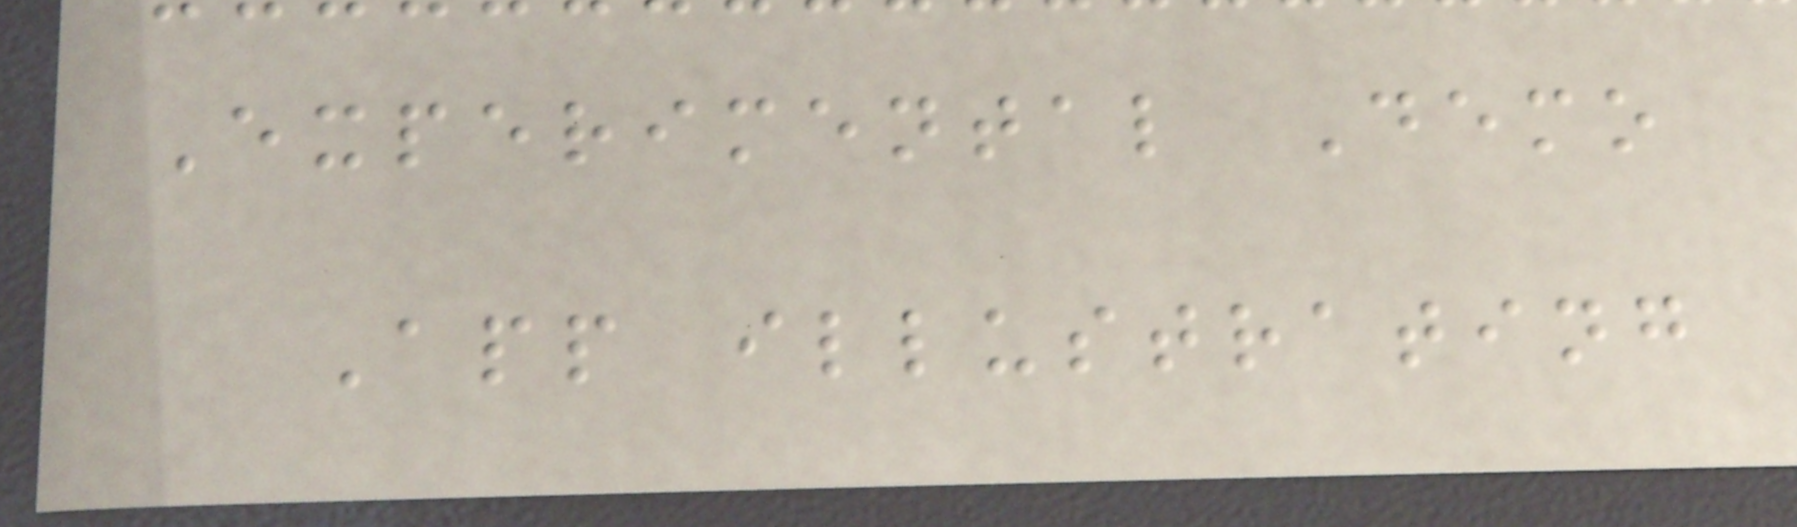Experimental Demo
App illustrating
